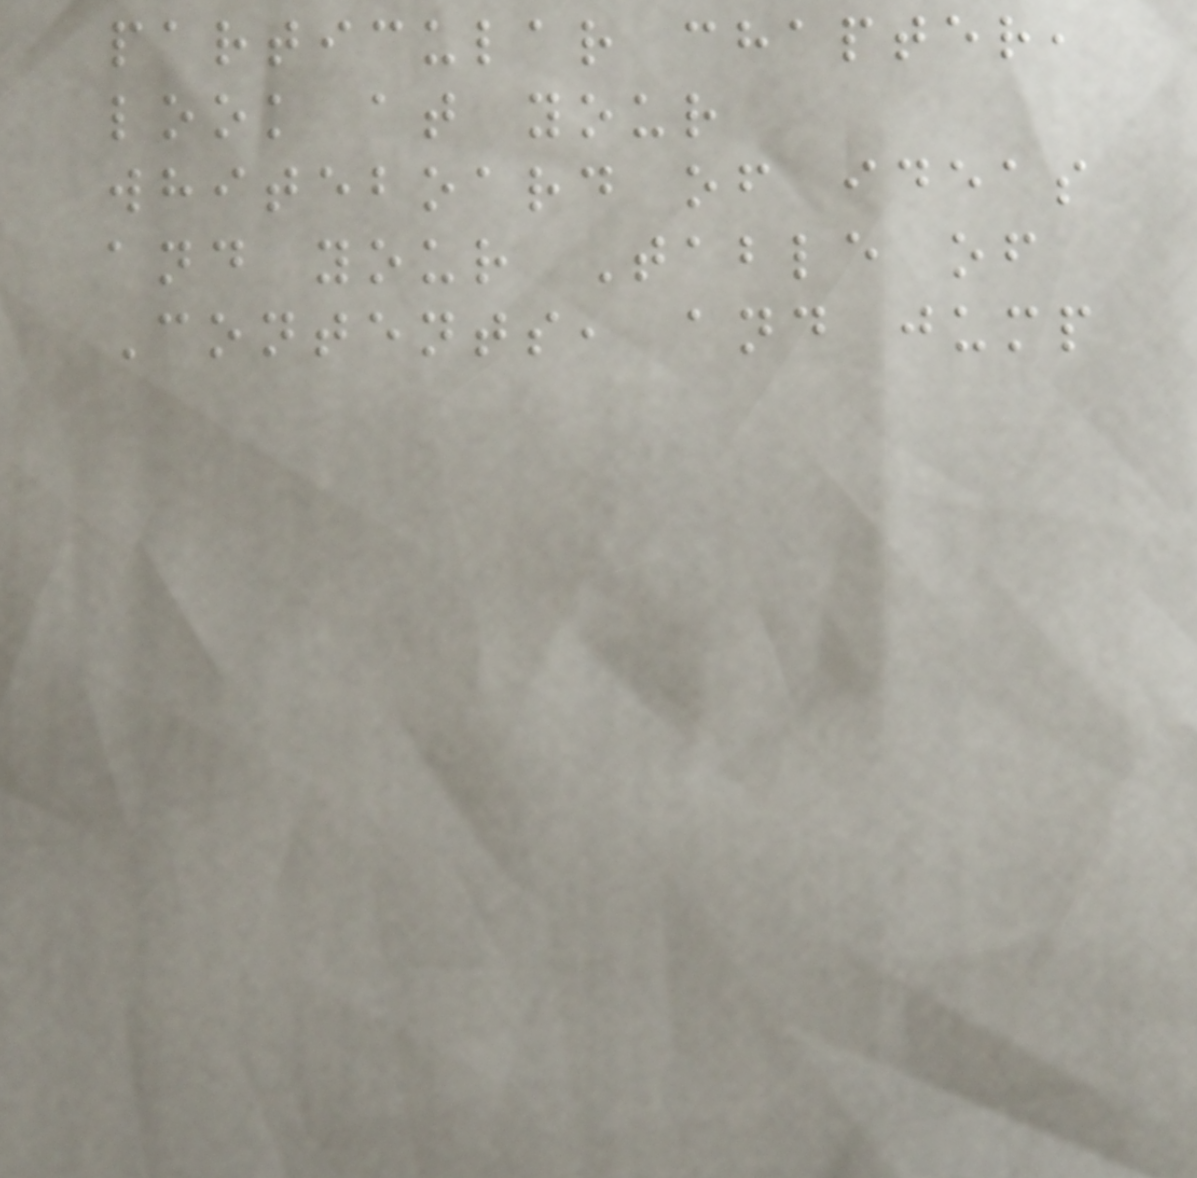particular chapter,
look at your
whiteboard of ideas
and your Table of
Contents, and jump
